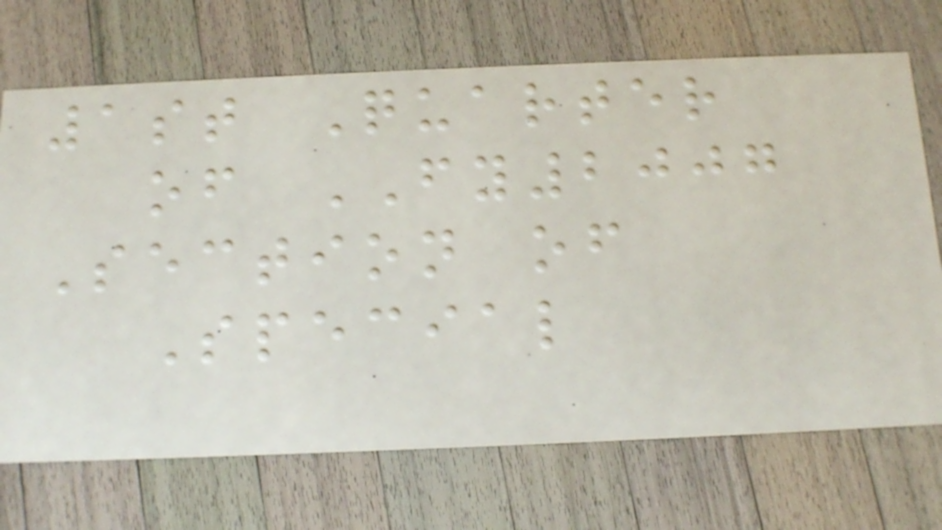1st Quarter
of FY2007
Section of
Special
